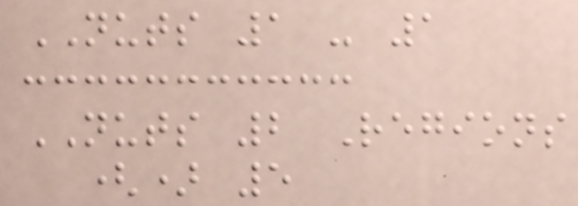NUTS 1 - 1
NUTS 2 Regions
() 5
